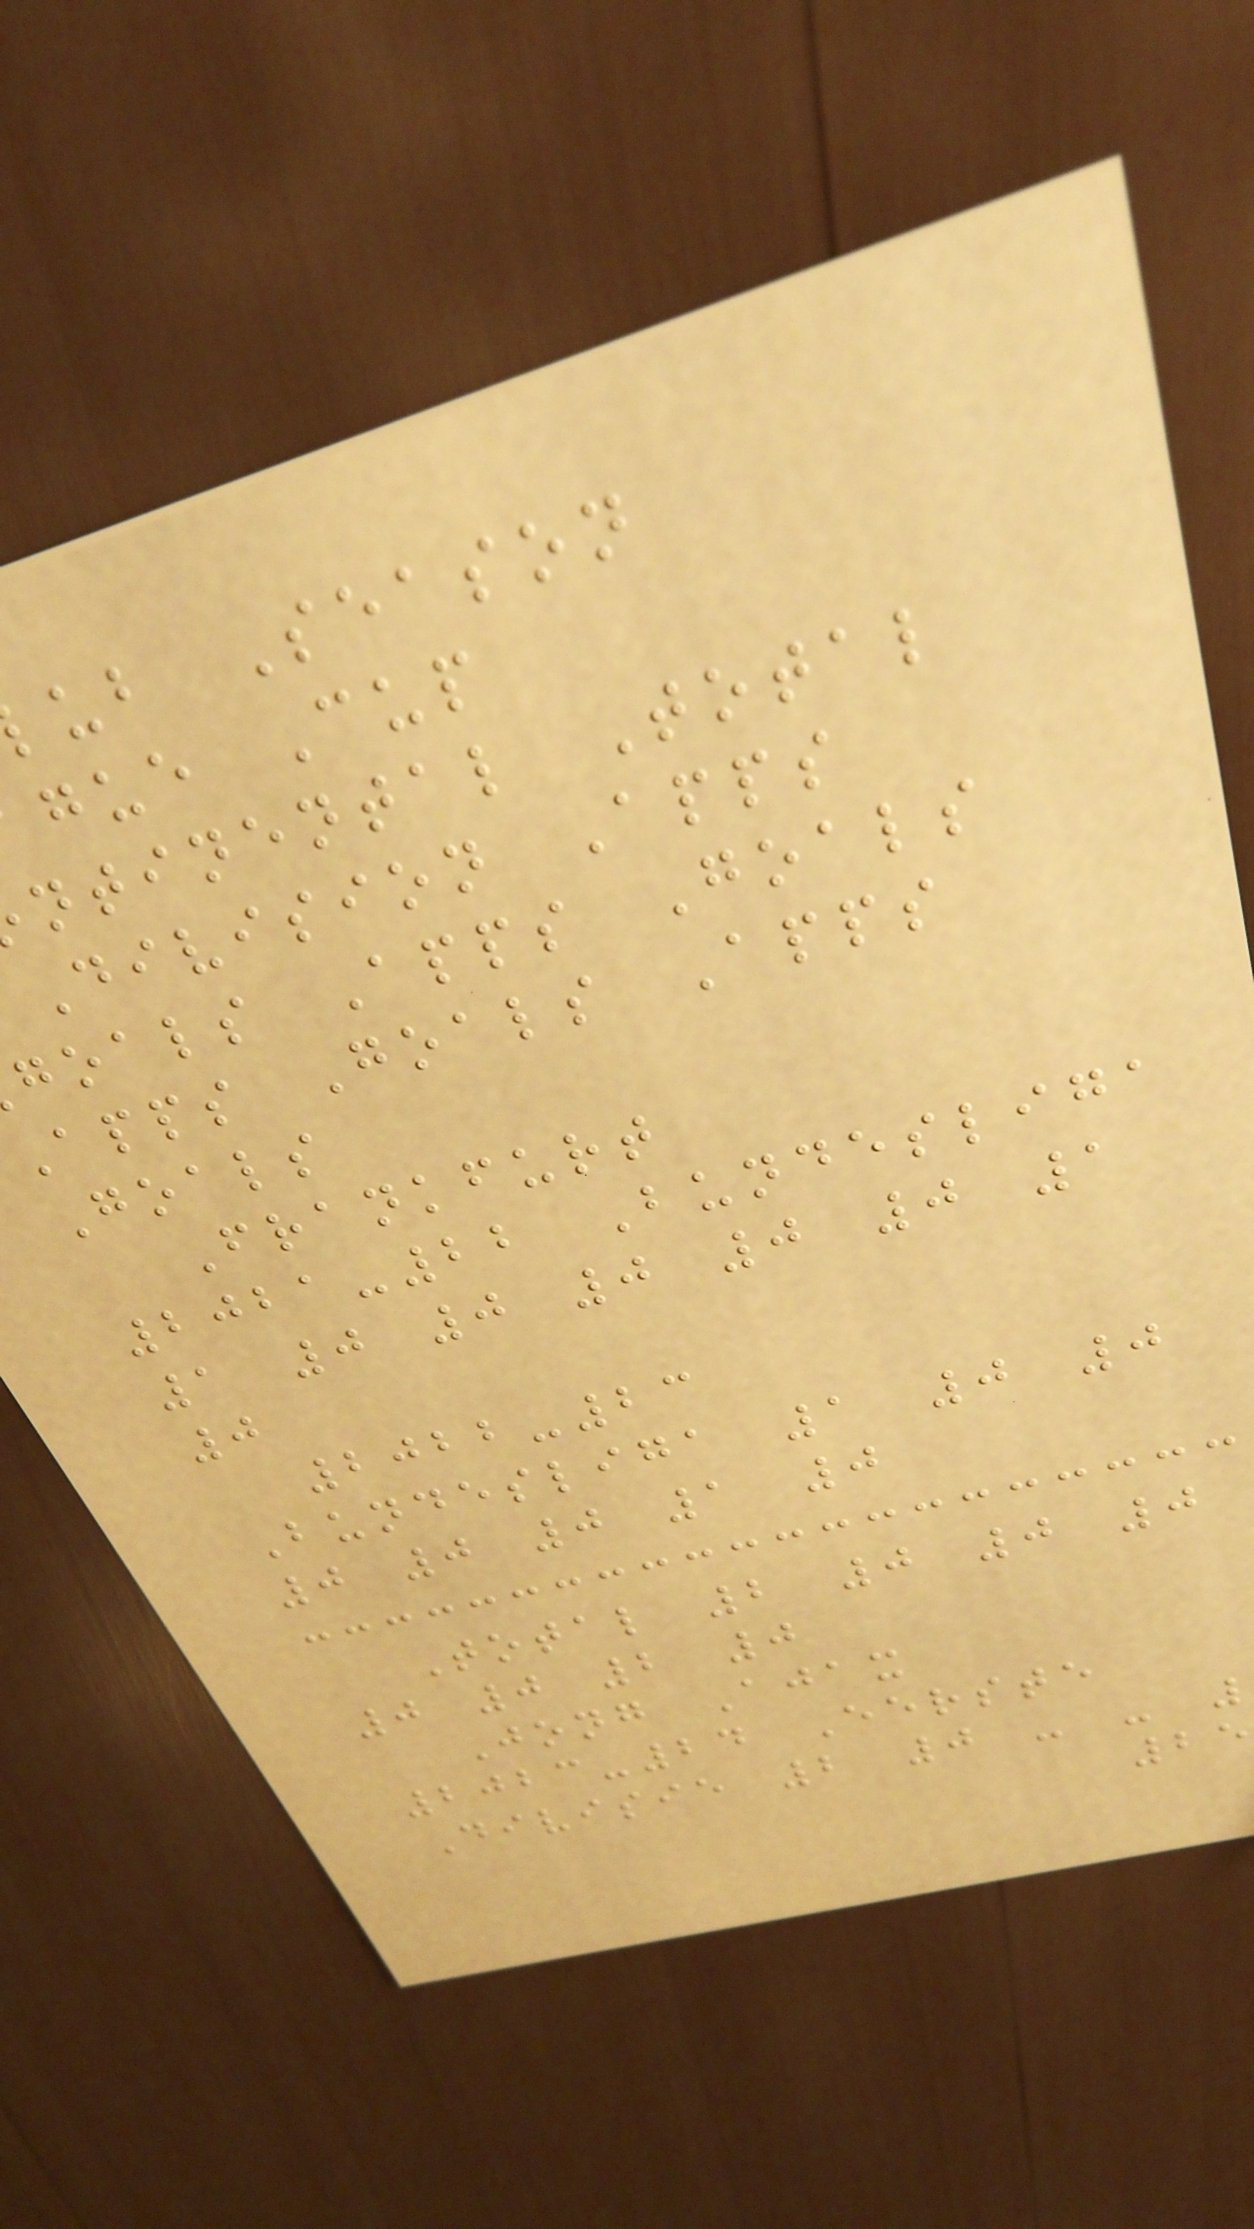ub Season
gue Cup
ntinental Total
Division Apps
goals Apps Goals
Apps Goals Apps
Goals
Frankfurt
2021-22 Bundesliga
1 0 0 0 0 0 1
0
2022-23
Bundesliga 1 0 0
0 0 0 1 0
Total 2 0 0 0
0 0 2 0
Jong Ajax
2023-24 Eerste
Divisie 2 0 - -
